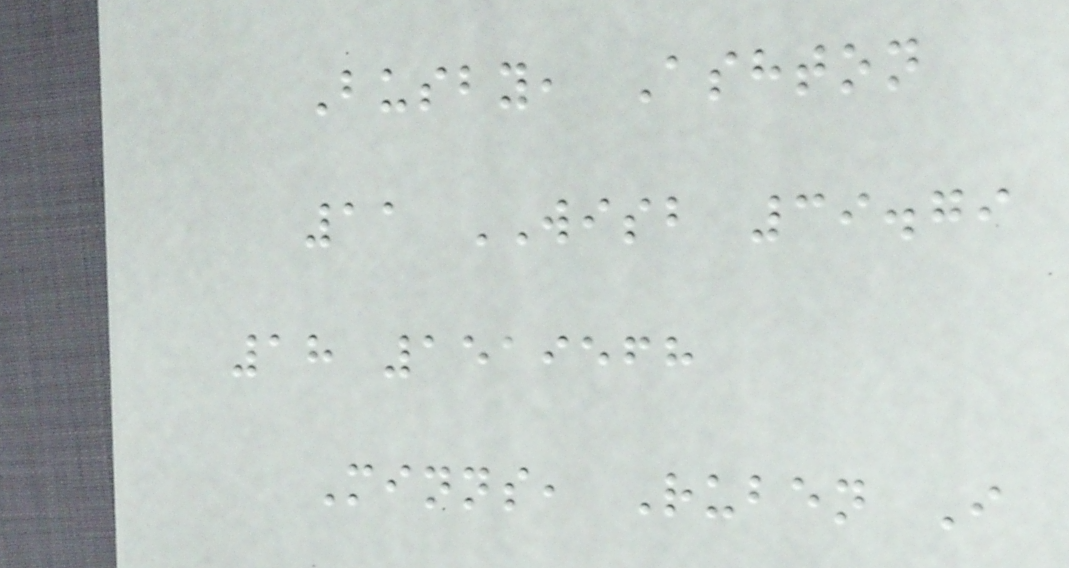Busby, Ashton
11 WISB 39.79
18 1519568
Minns, Ruben I
